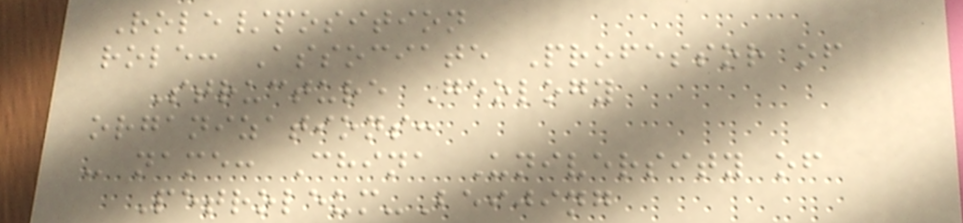Role/position
role: Associate Professor of
Structure Geology
organizations:
- name: China University of
Petroleum-Beijing
